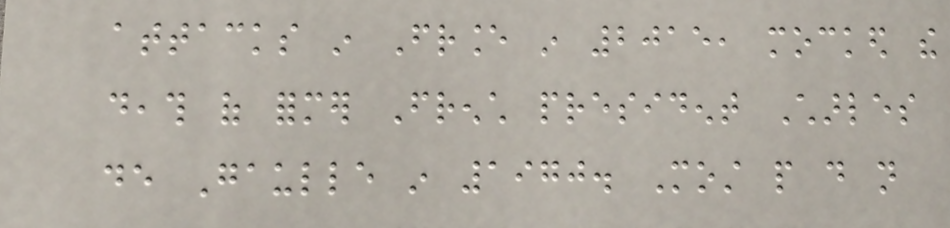attacks in France in 2015, mocked the
death of former French president Charles
de Gaulle in 1970. Most people do not
